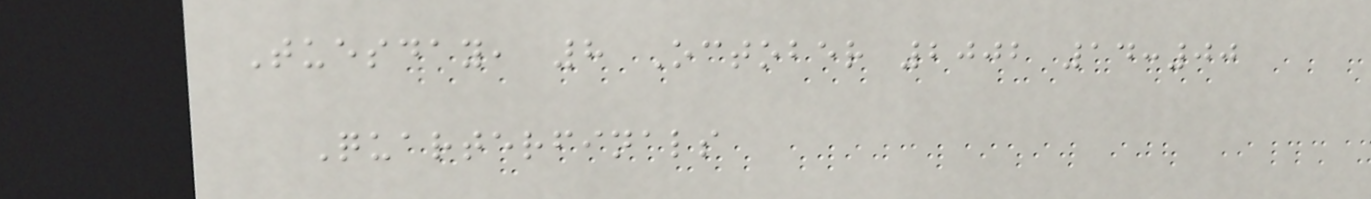Tuesday, 8 October 2002 14:00
Quarterfinals
